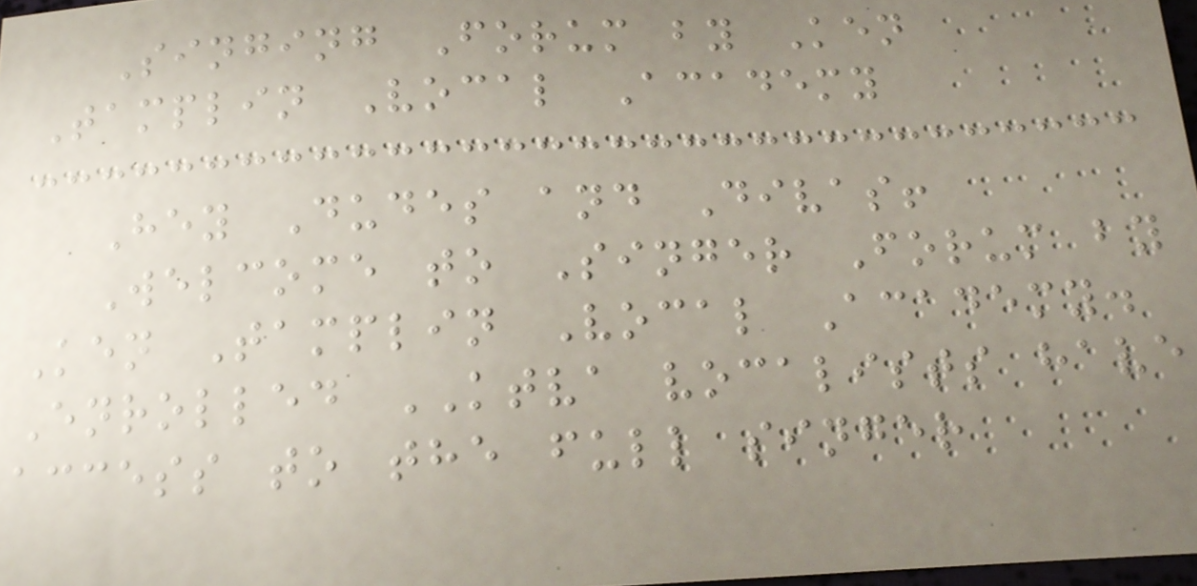Singing Forum by Ken
Tamplin Vocal Academy
Hey Dudes and Divas!
Welcome to Singer Forum by
Ken Tamplin Vocal Academy.
Enrolled KTVA vocalists have
access to the full singer
